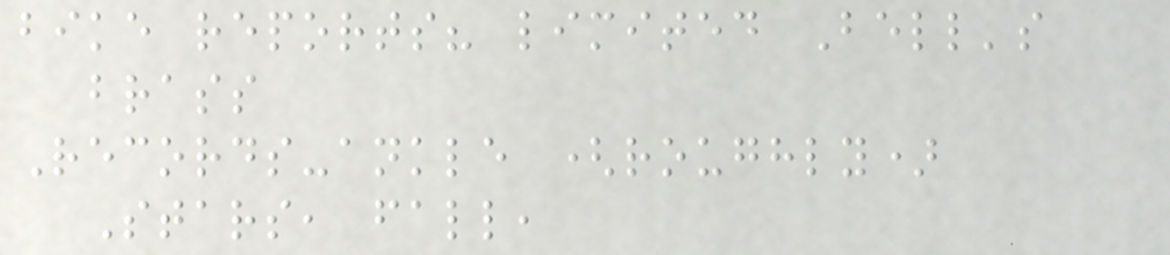bike reports? limited Bell's
brass
Records-ankle (roughly)
Stars, fall,
